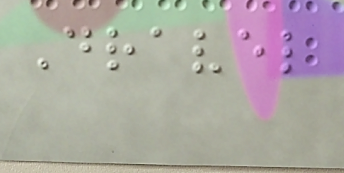Dravel
